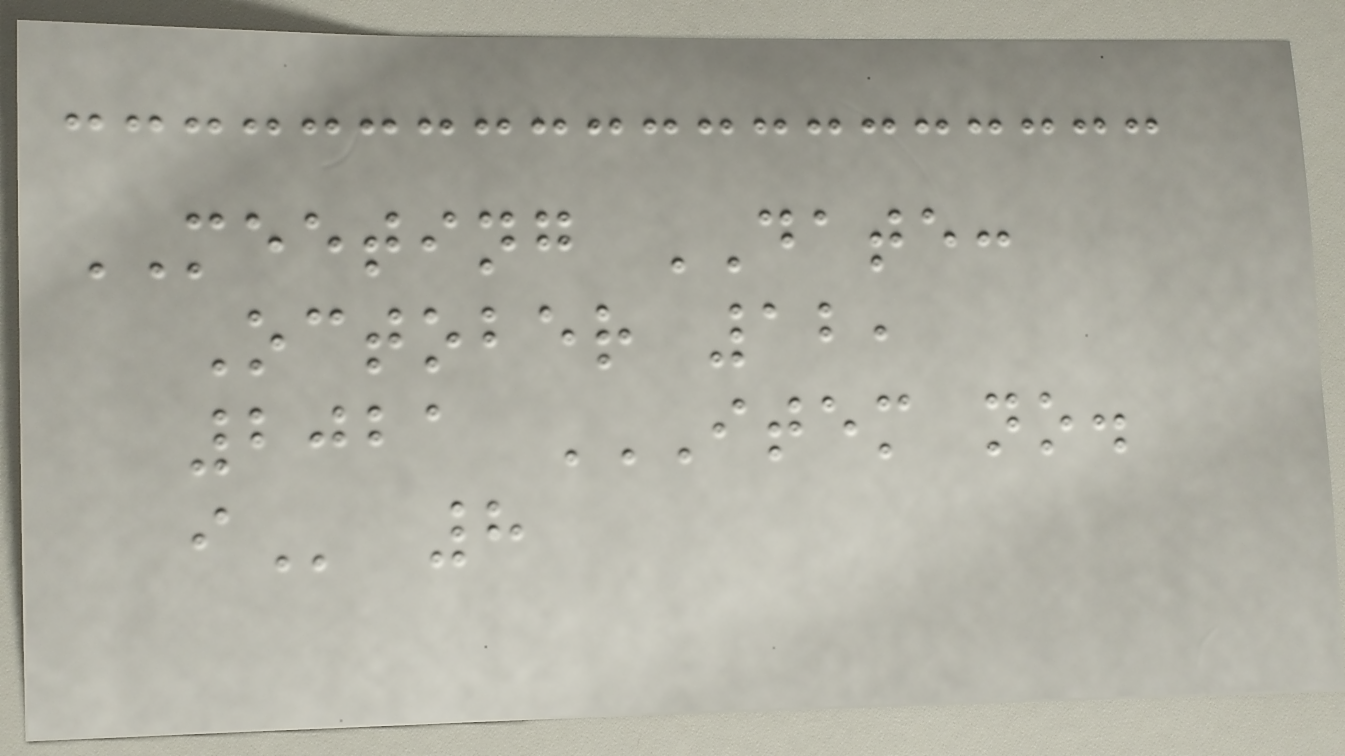MEETING DATE:
October 12,
2021 ITEM NO.
I 8
